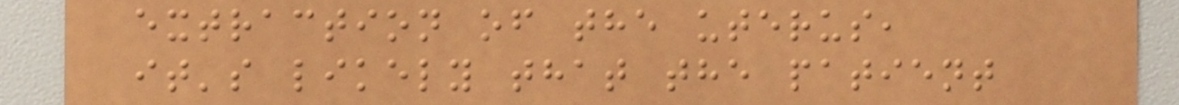extraction of the uterus,
it's likely that the patient
